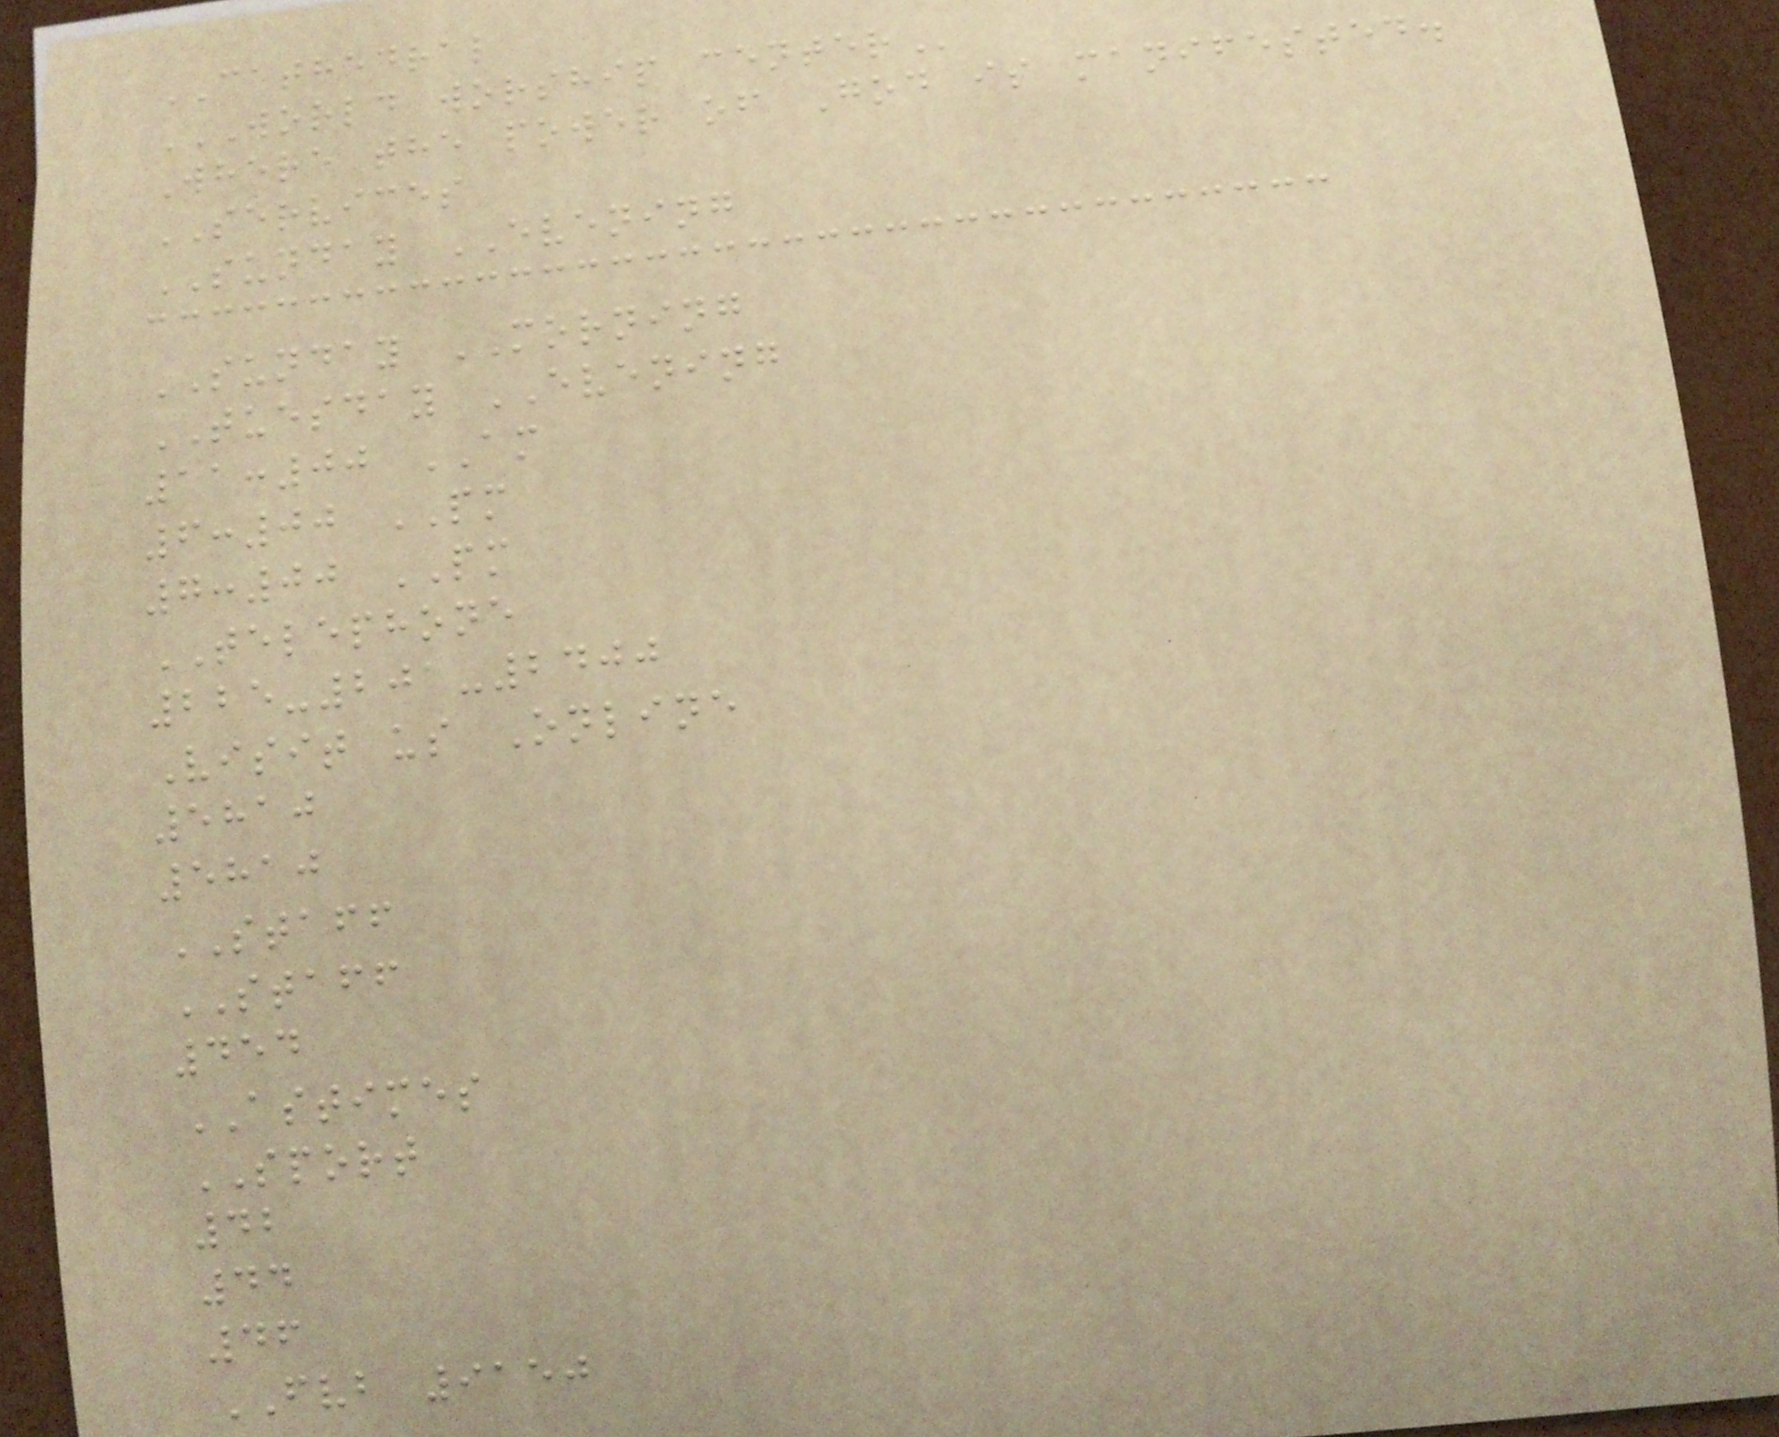CATHEDRAL
WORLD WORSHIP CENTER
Where the power of God is manifested.
SERVICES
SUNDAY EVENING
SUNDAY MORNING
TUESDAY EVENING
11:00 AM
6:00 PM
7:00 PM
TELEPHONE
225-201-2400
Visit us Online
5810
5810
STAFF
STAFF
454
ASTIMES
SPORT
42
44
46
FVB 9150
